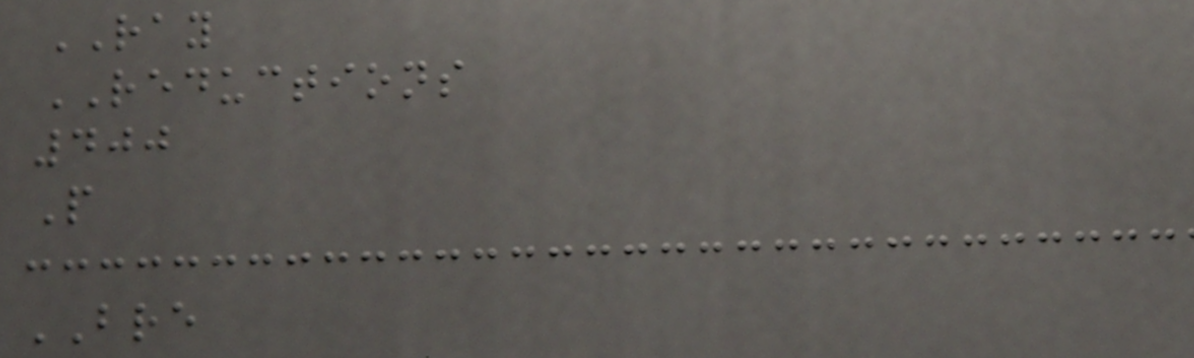RAY
REDUCTIONS
400
P
BRE
